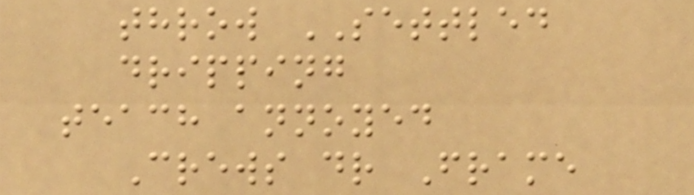throw SETTLED
dripping
teach annoyed
Crews dr Frame
